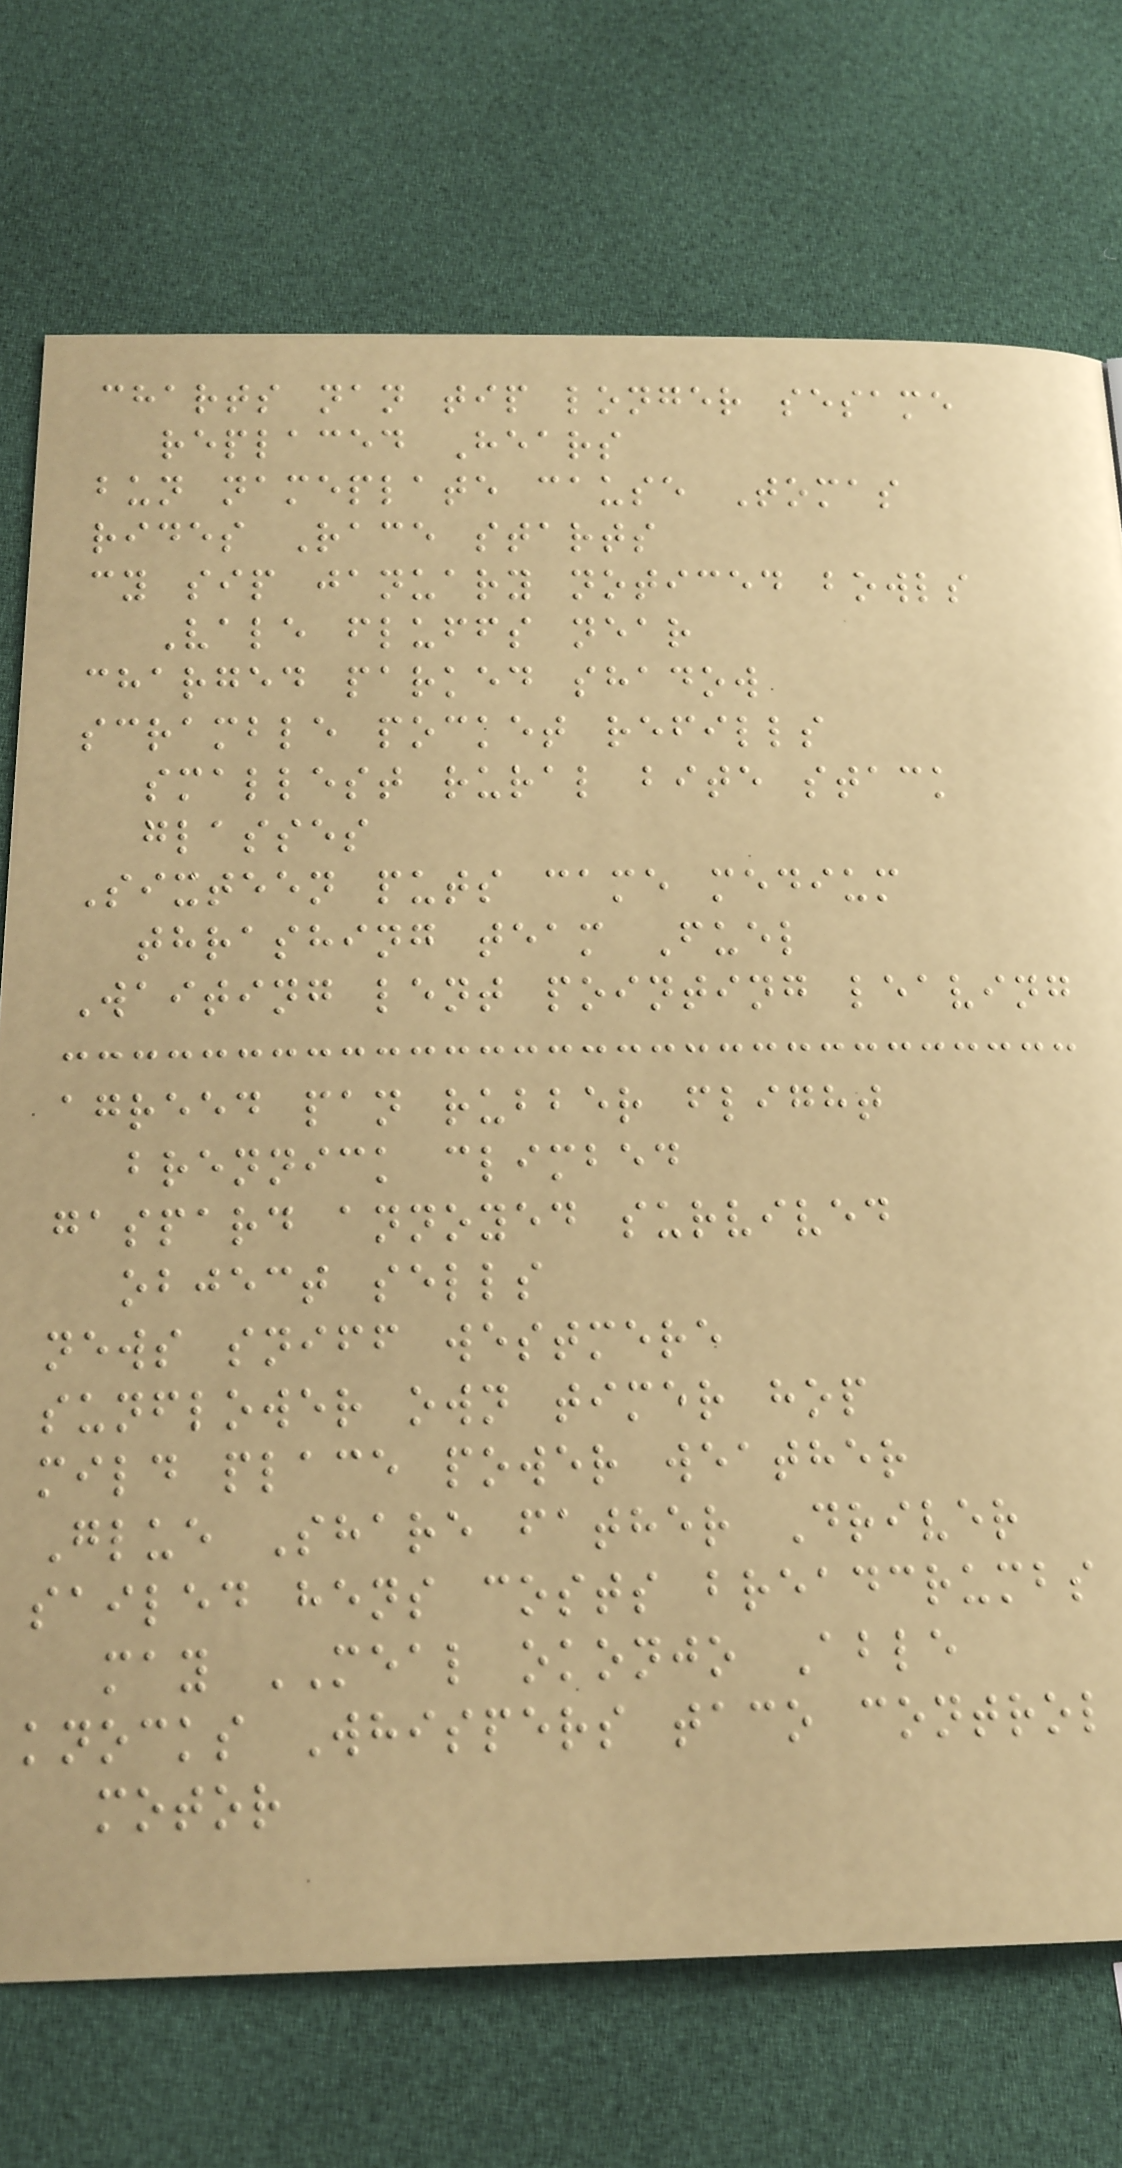charts nan tip longer sesame
replaced Hears
bun nameplate cause Tomas
rides Race starts
cy sip january noticed bowls
Vale fluffs near
charged parked shadow
scramble pocket refills
smallest rural bite stack
glasses
Sixteen puts came medium
thrashing team Fuel
Waiting lent pointing leaving
agreed pan rubber flight
brennick climbed
gaspard annoyed survived
object sells
news sniff westmere
sunflower own timer hop
mild place power weather
Glue Share father Driver
sailed hens costs breadcrumbs
may MEAL okonjo Able
knocks Whispers taco control
motor
